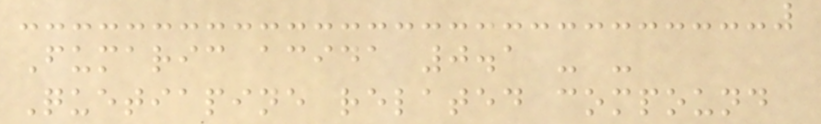Fumaric acida 0.1 - -
Quetiapine related compound
